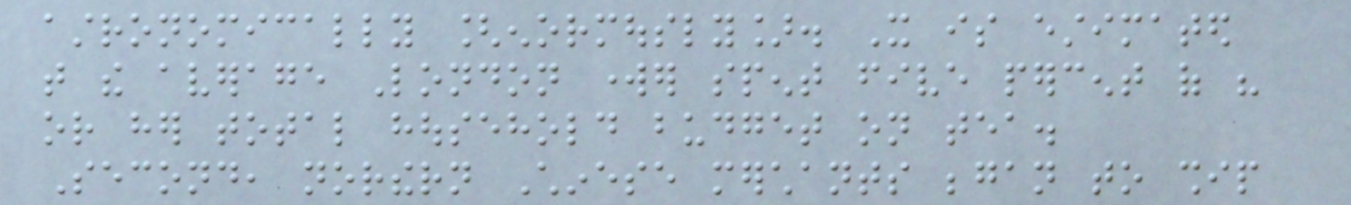astronomically [enormously]. It is estimated
that the average London worker spent five percent of his
or her total household budget on tea.
Second, northern Chinese merchants began to ship
